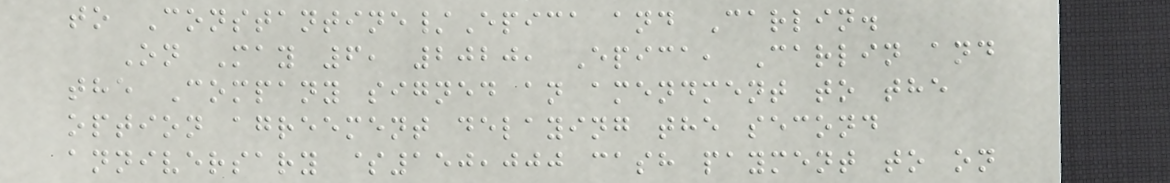to Constantine/Epica and Carlin.
On May 6, 2020, Epica, Carlin and
the Company signed an amendment to the
option agreement delaying the second
anniversary $150,000 cash payment to on
